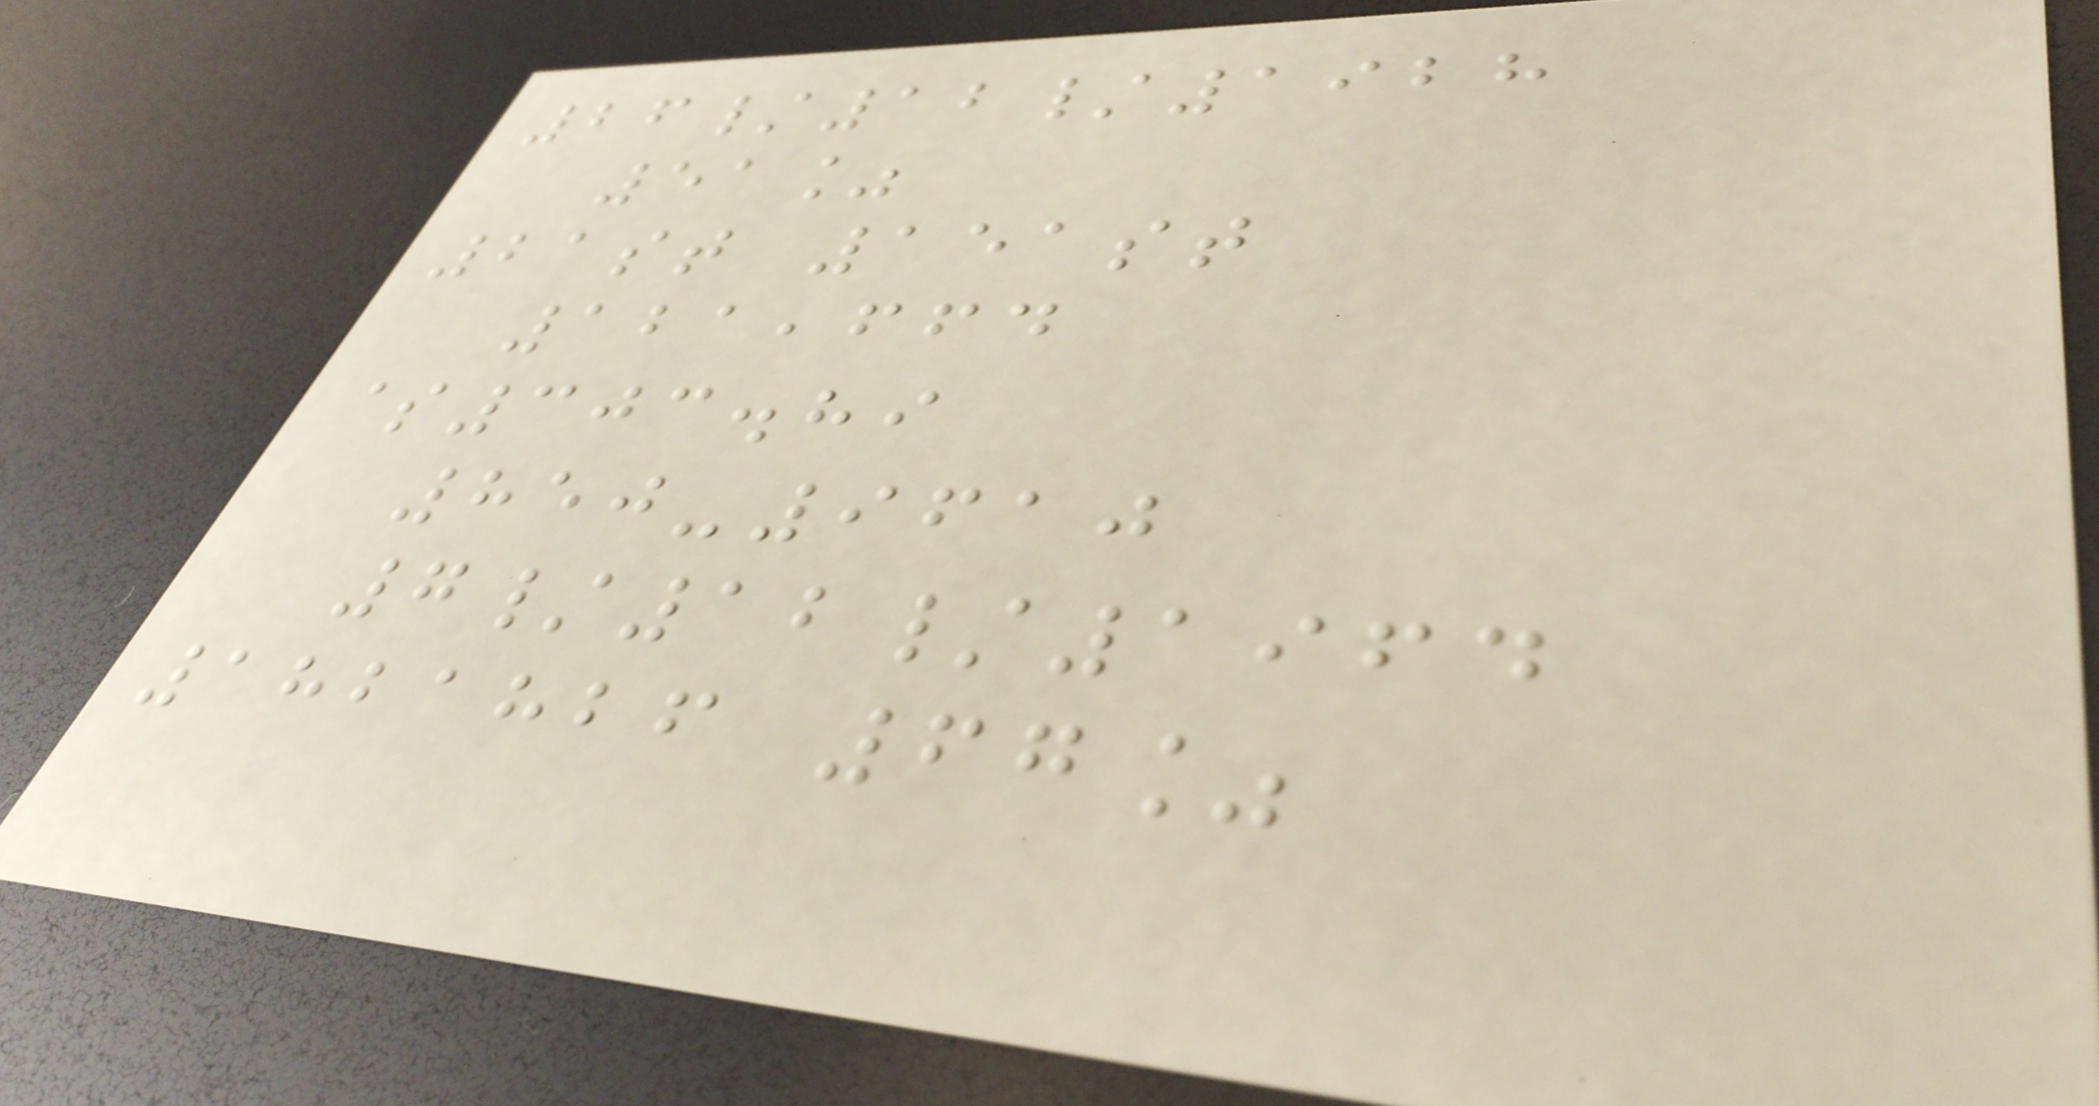26/12/1928
51%
21st 151st
121,664
$303.89
850-9610
7/12/1964
1821826 67%
